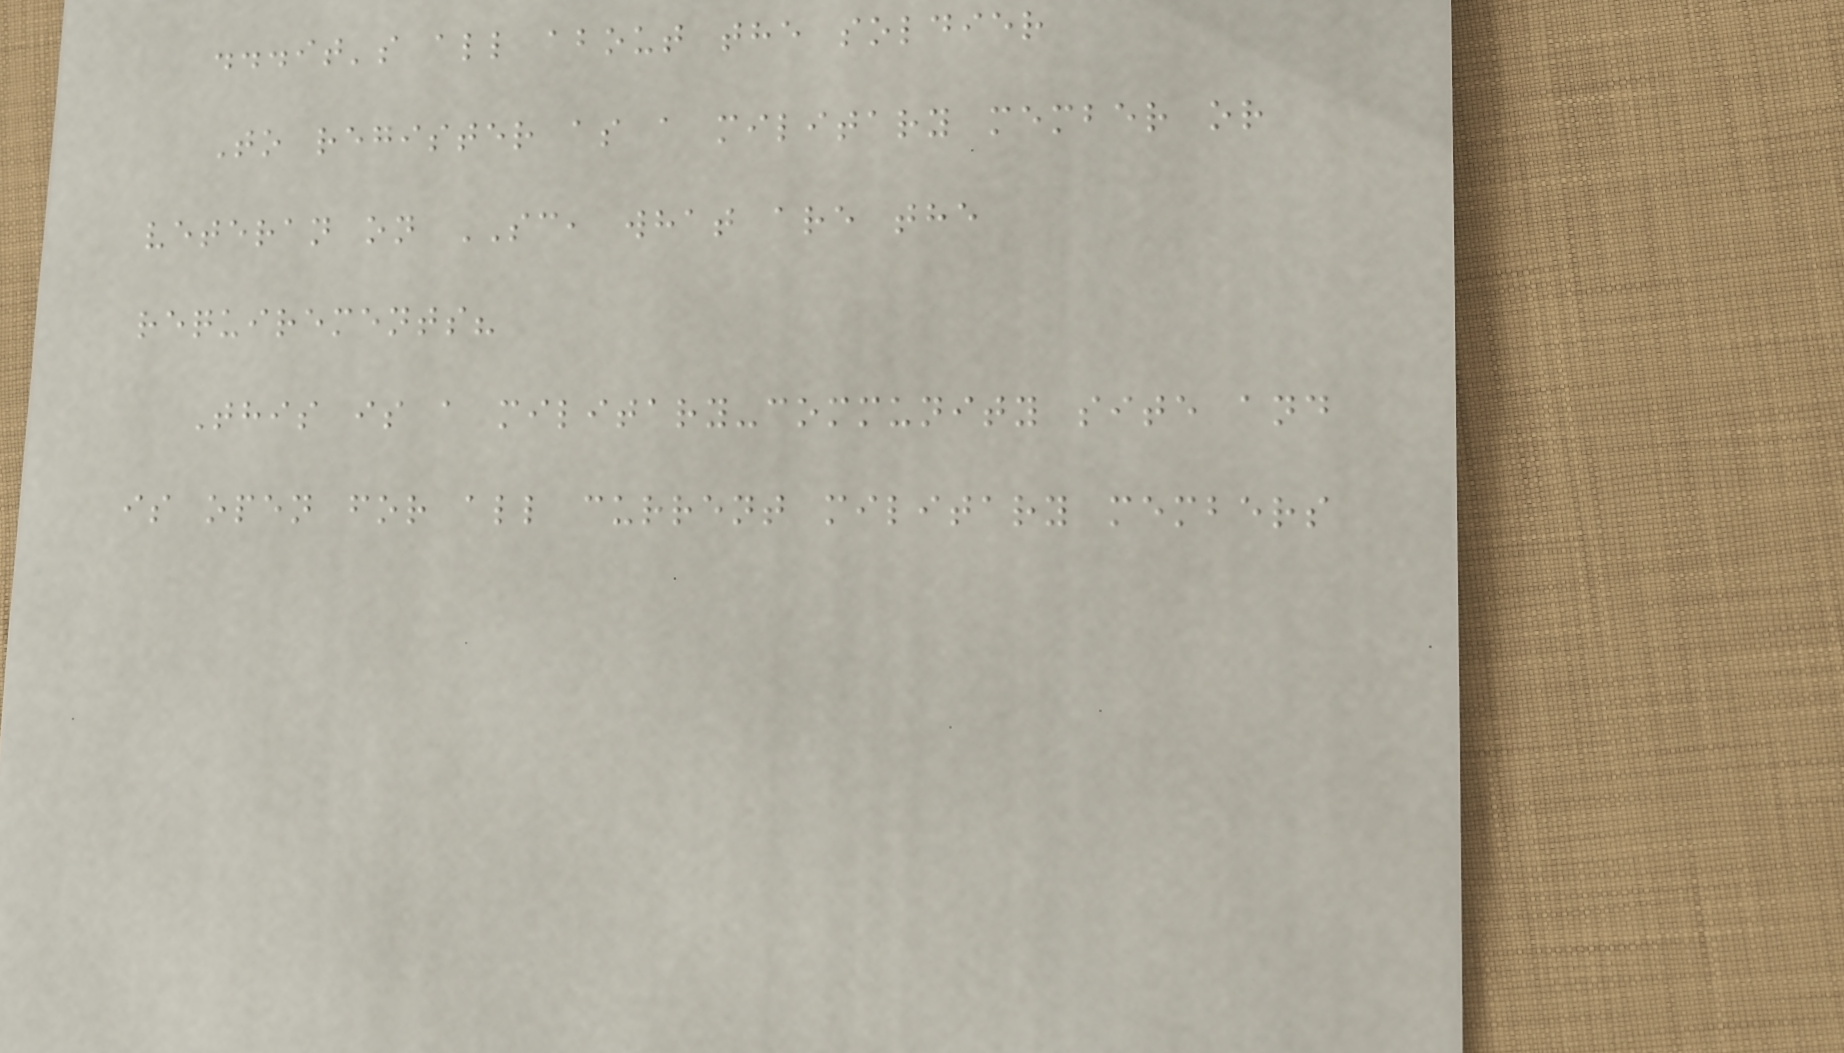...it's all about the soldier
To register as a military member or
veteran on SC, what are the
requirements?
This is a military-community site and
is open for all current military members
